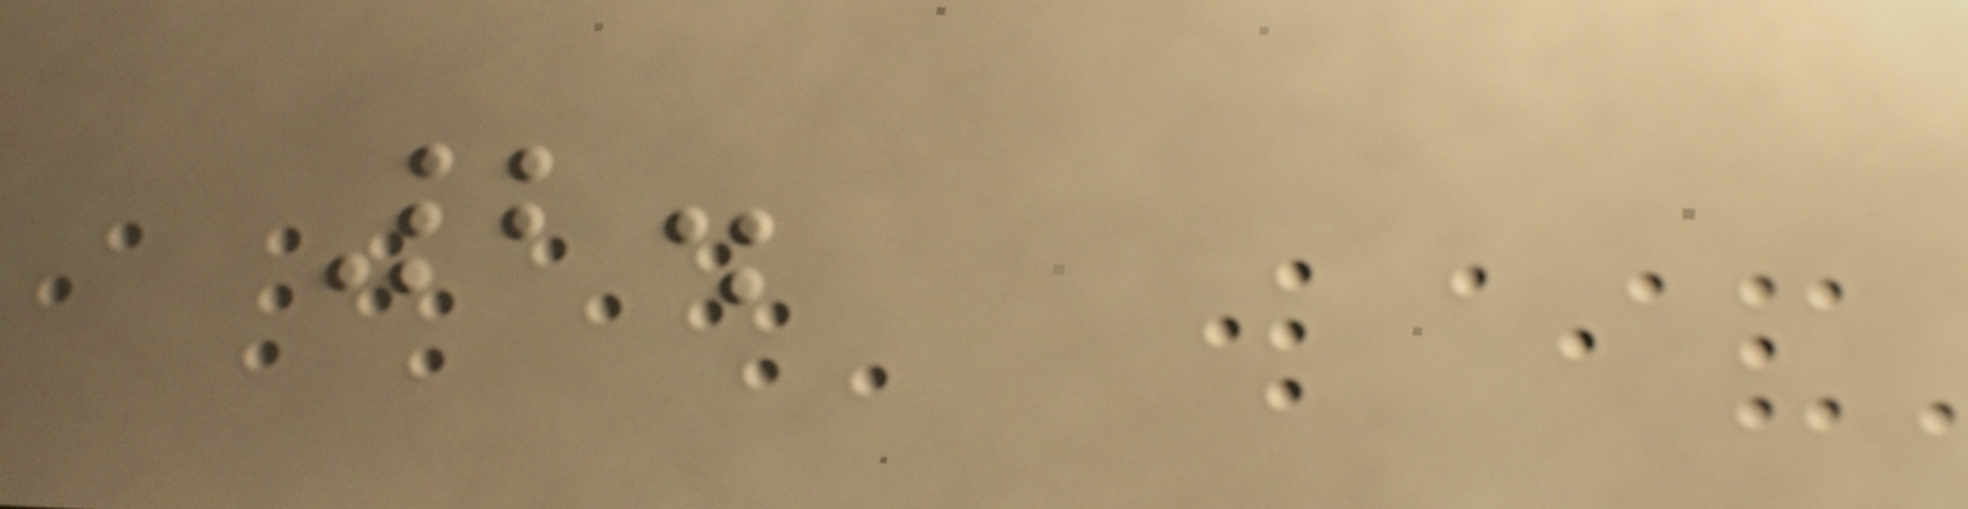2.
